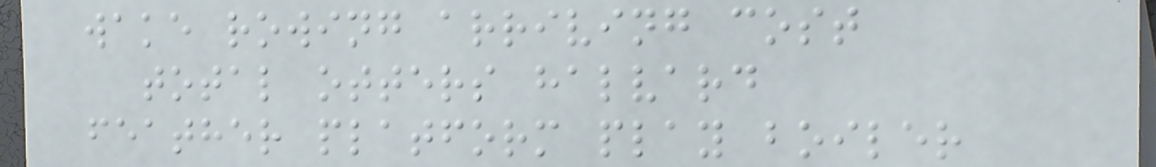wake rowing arriving cost
total otters halvard
feather platform play boiler
